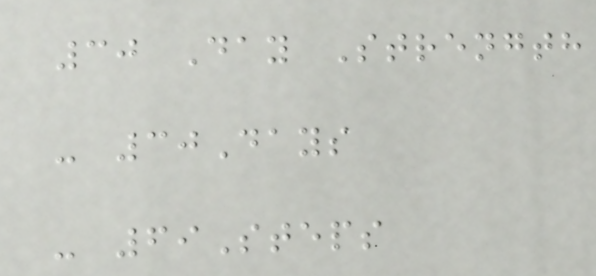30 Day Strength
- 30Days
- 69Steps
